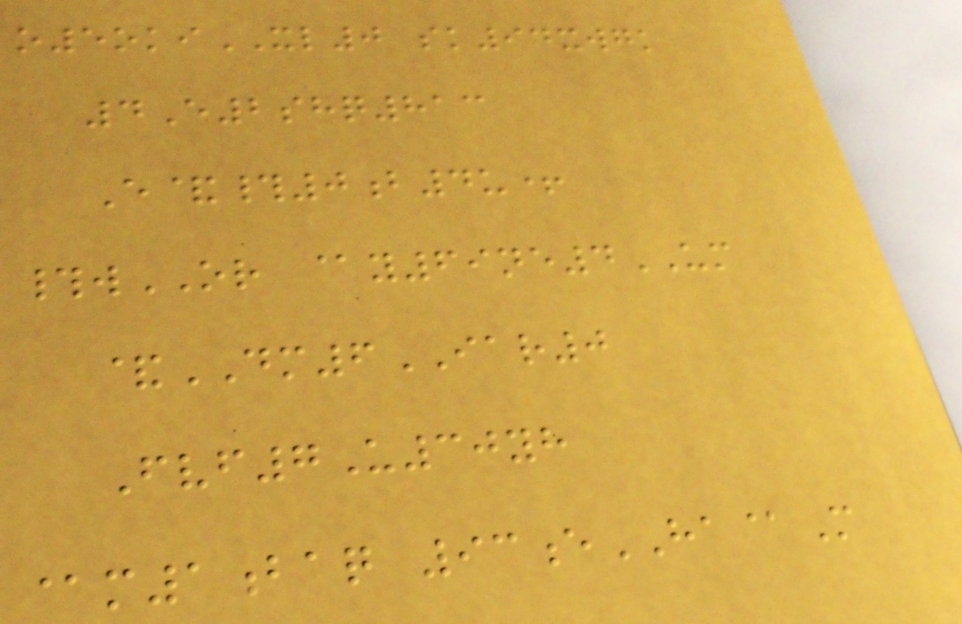o5okiXL0 sk94xwgk
4E2shq813
E&#0b4u+
#wOR @y69ne4UM
&DM6IAR0
Fvf7U30yh
@m1baq 93eHA@M
